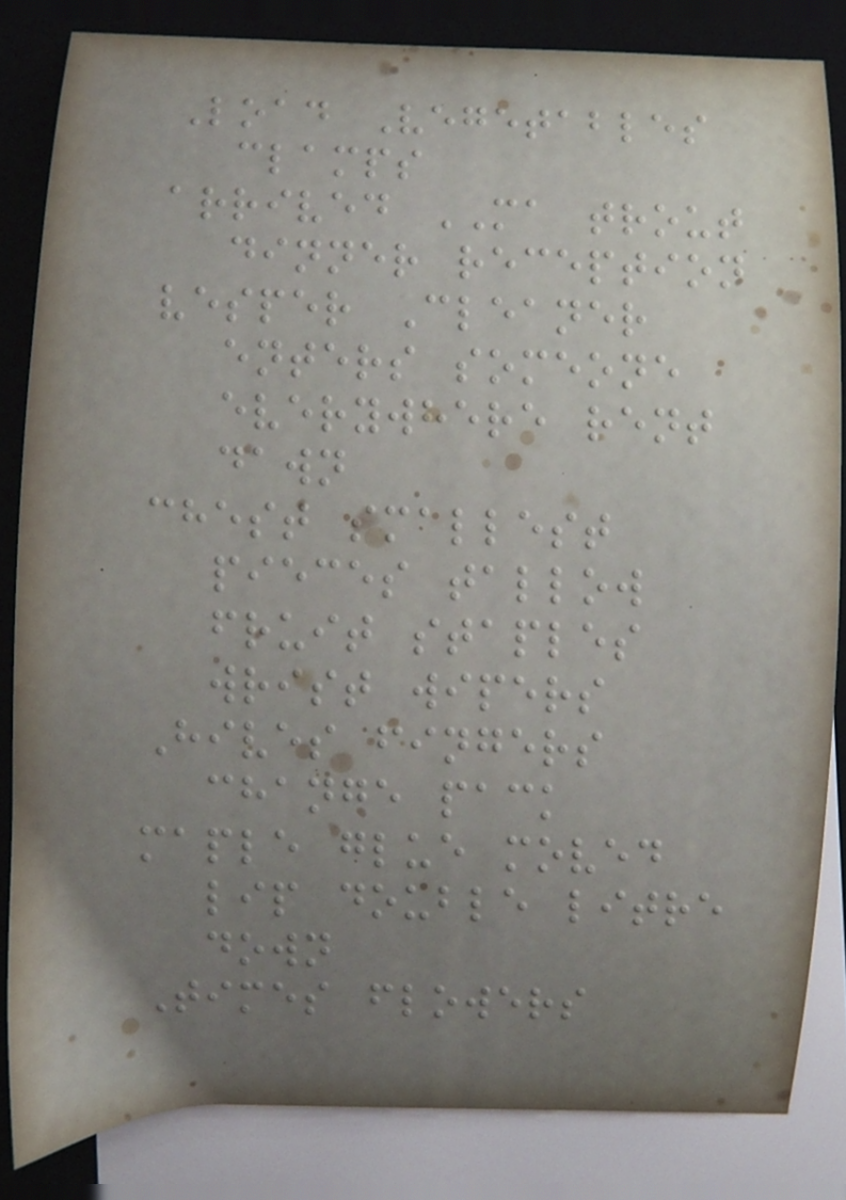Load Vegetables
clamps
arrived MA trout
dinner reception
vesper Cleaner
enters someone
everywhere rent
dawn
chest smallest
pieces tallow
fruit staples
wrist wipers
Hives fingers
change pack
maple glue moved
lip double litre
down
Times flowers
